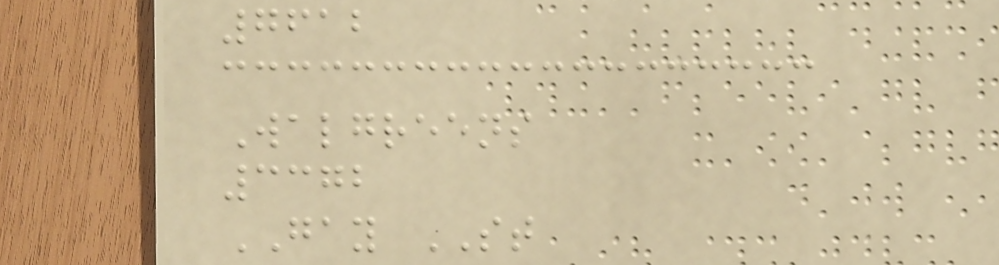7612
Walgreens
3372
GAY ST
